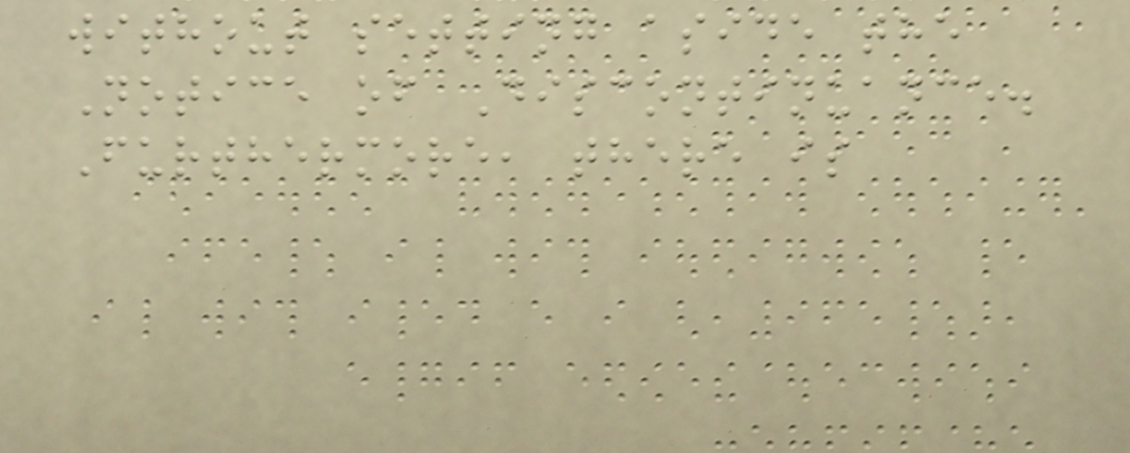without setting aside the
Notice of Discontinuance.
Furthermore, there is
